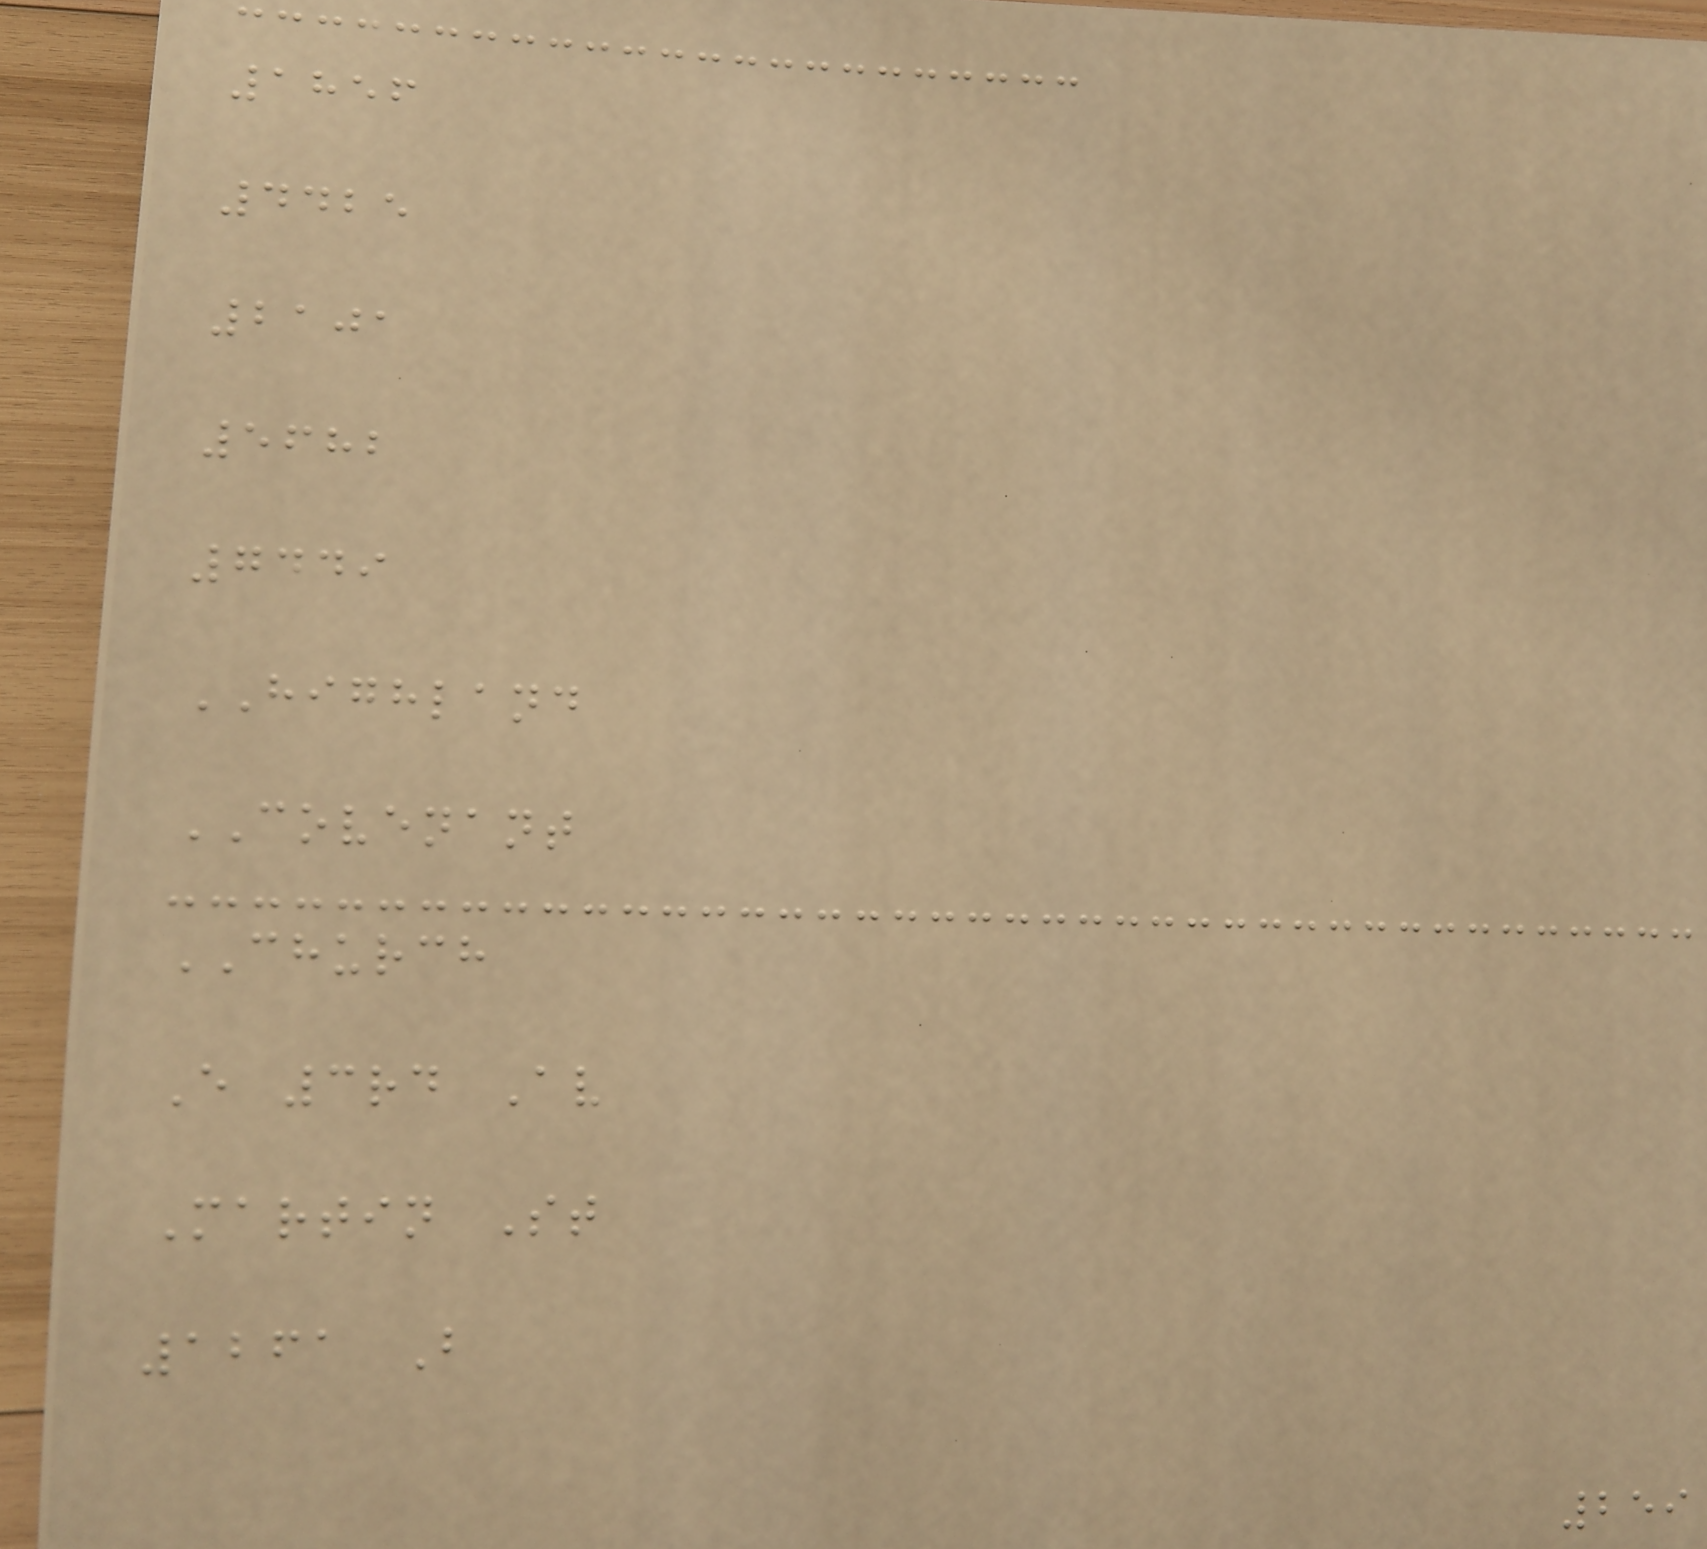1856
4425
2101
5682
7449
HIGHLAND
COVENANT
CHURCH
E 3rd Av
Martin St
1261 B
259
